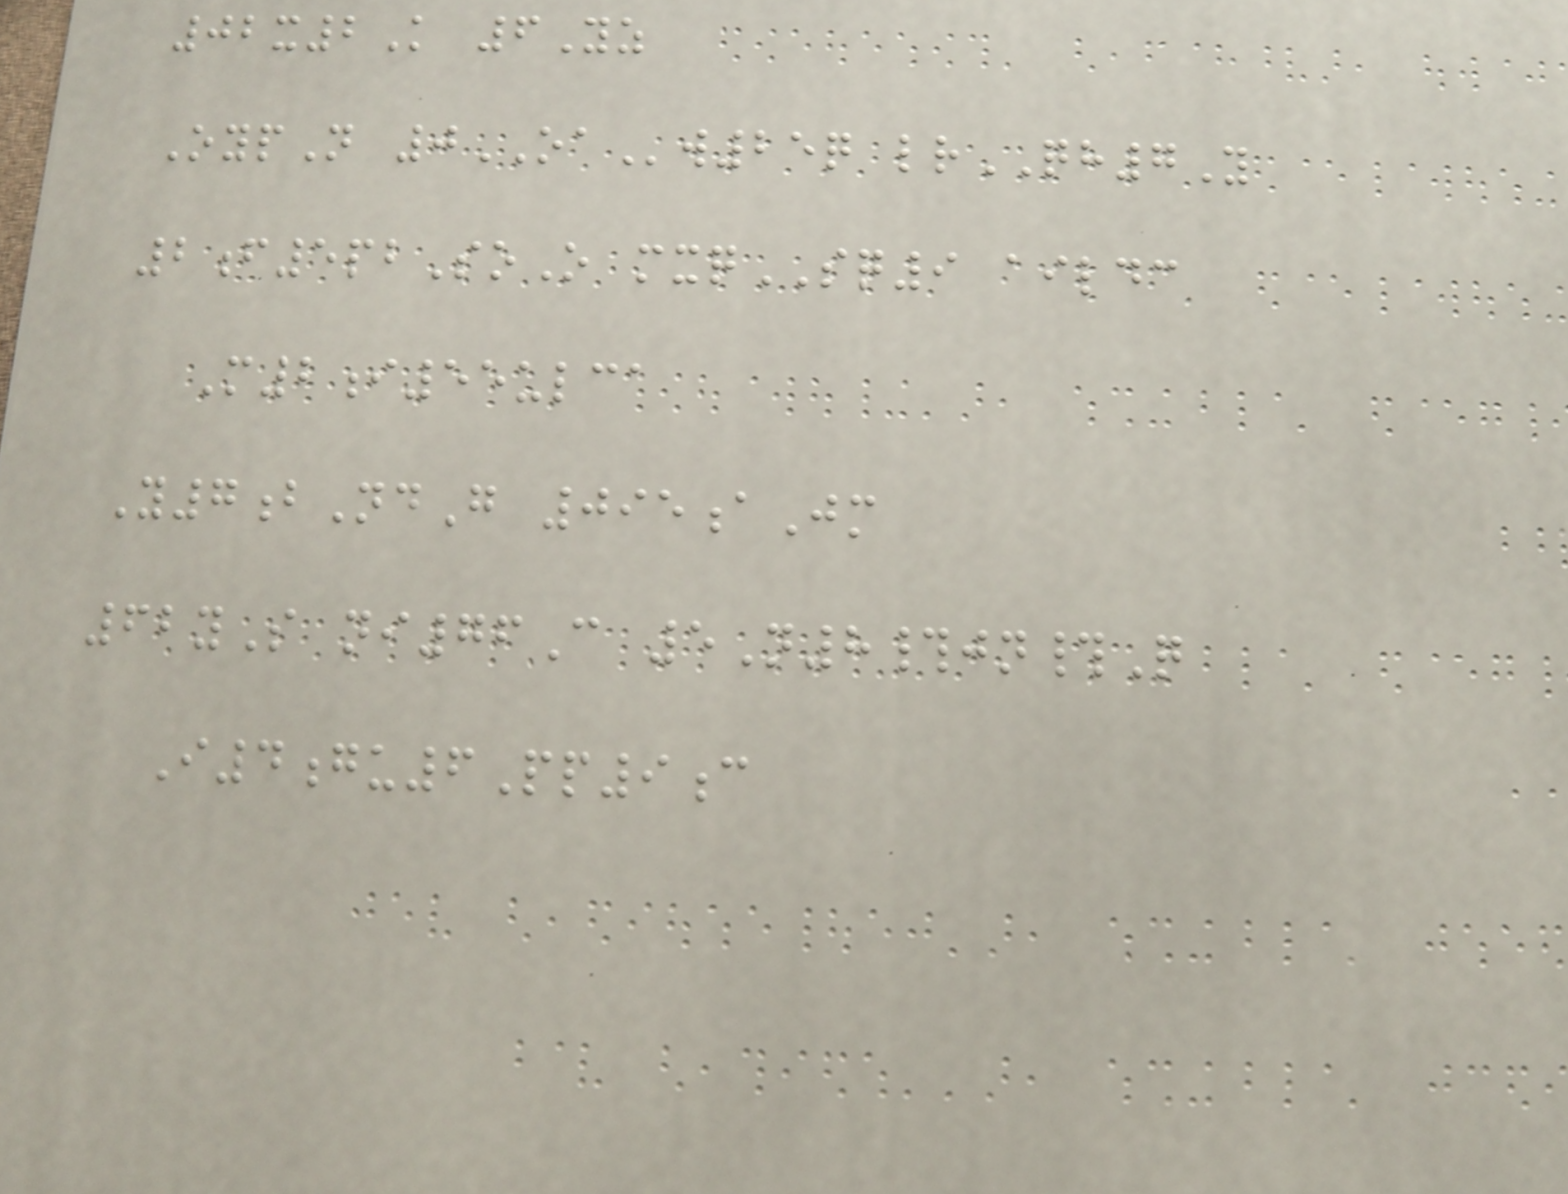02x2K 6Yz
OypN 0OAw25q lrQH7Y
2f5pbSoO mxqSQ9 aildc
M2i55ulca
Y7bNdG 095aJm
62yS ni76C 5N8#jn#Q
I4gu6Pp9c
